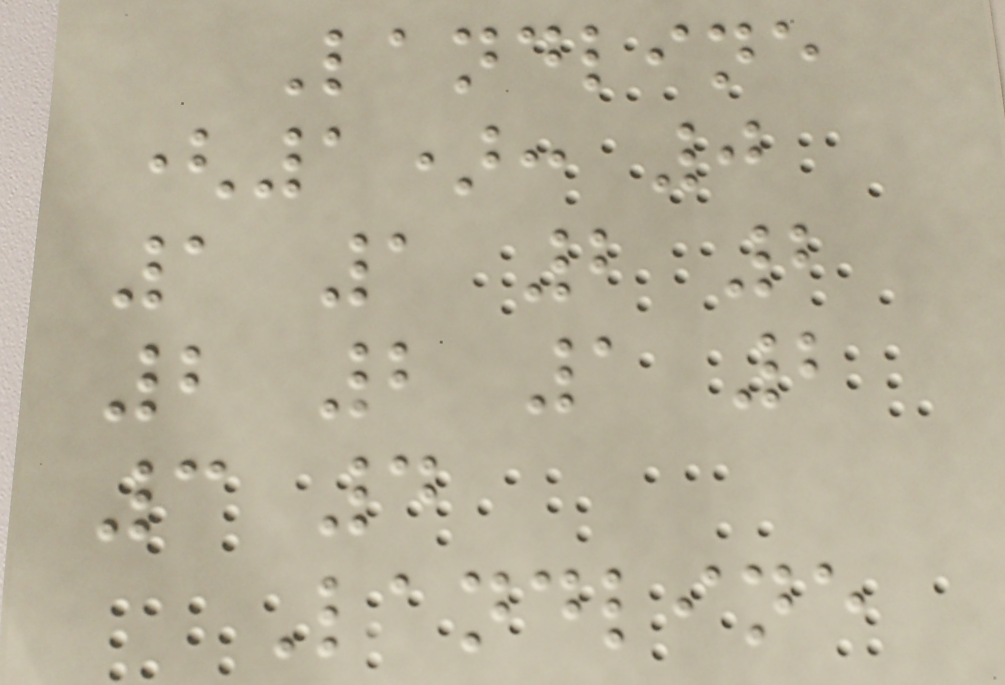Landline
(1): 0
1 1 2 2
2 2 1 2
3 4
Landline
